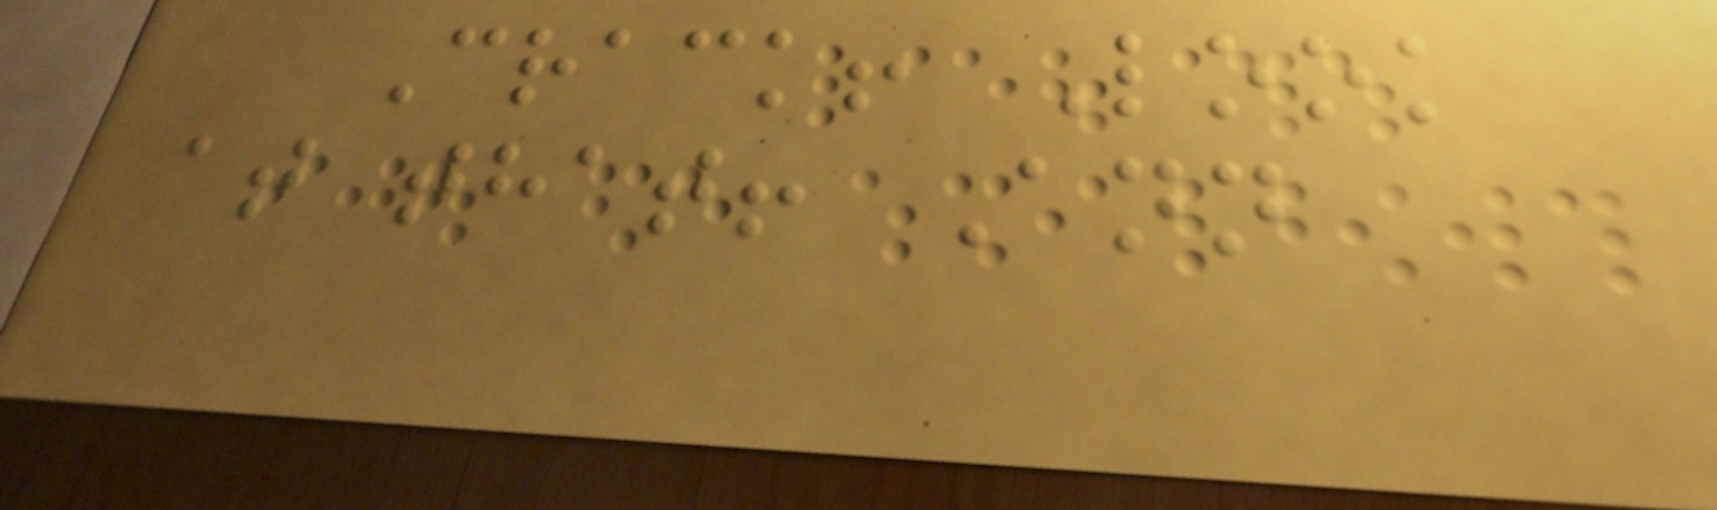Crack! Look
at that! Ann
